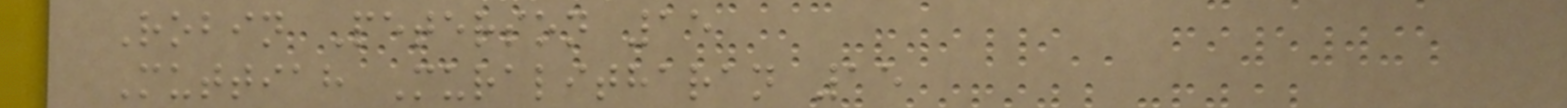Robin Peterson 15
Muttiah Muralitharan 15
